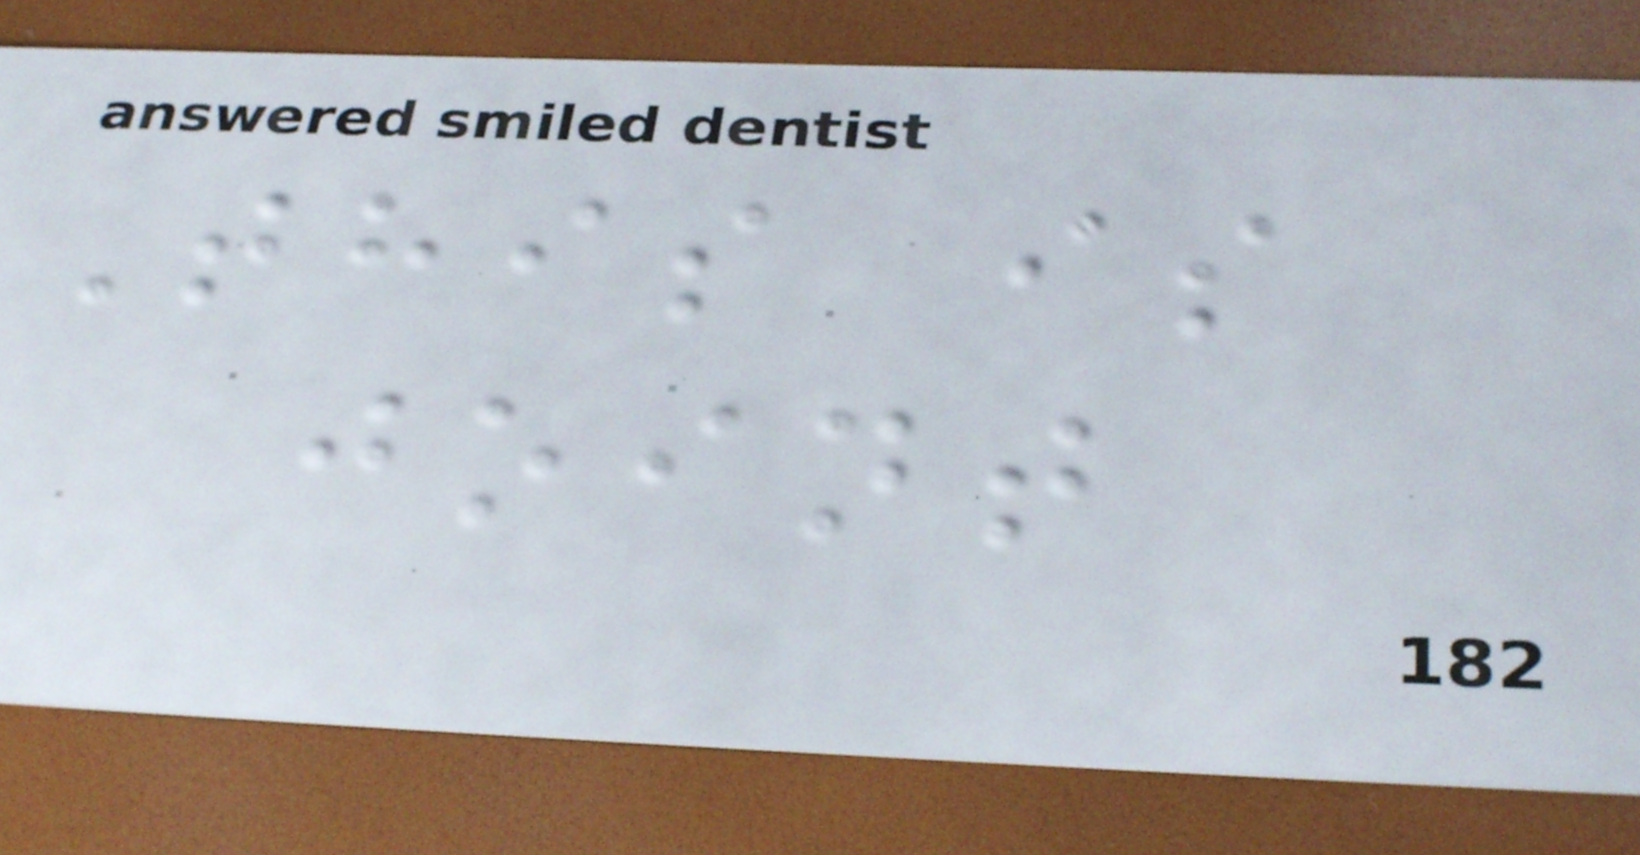This is
joint
